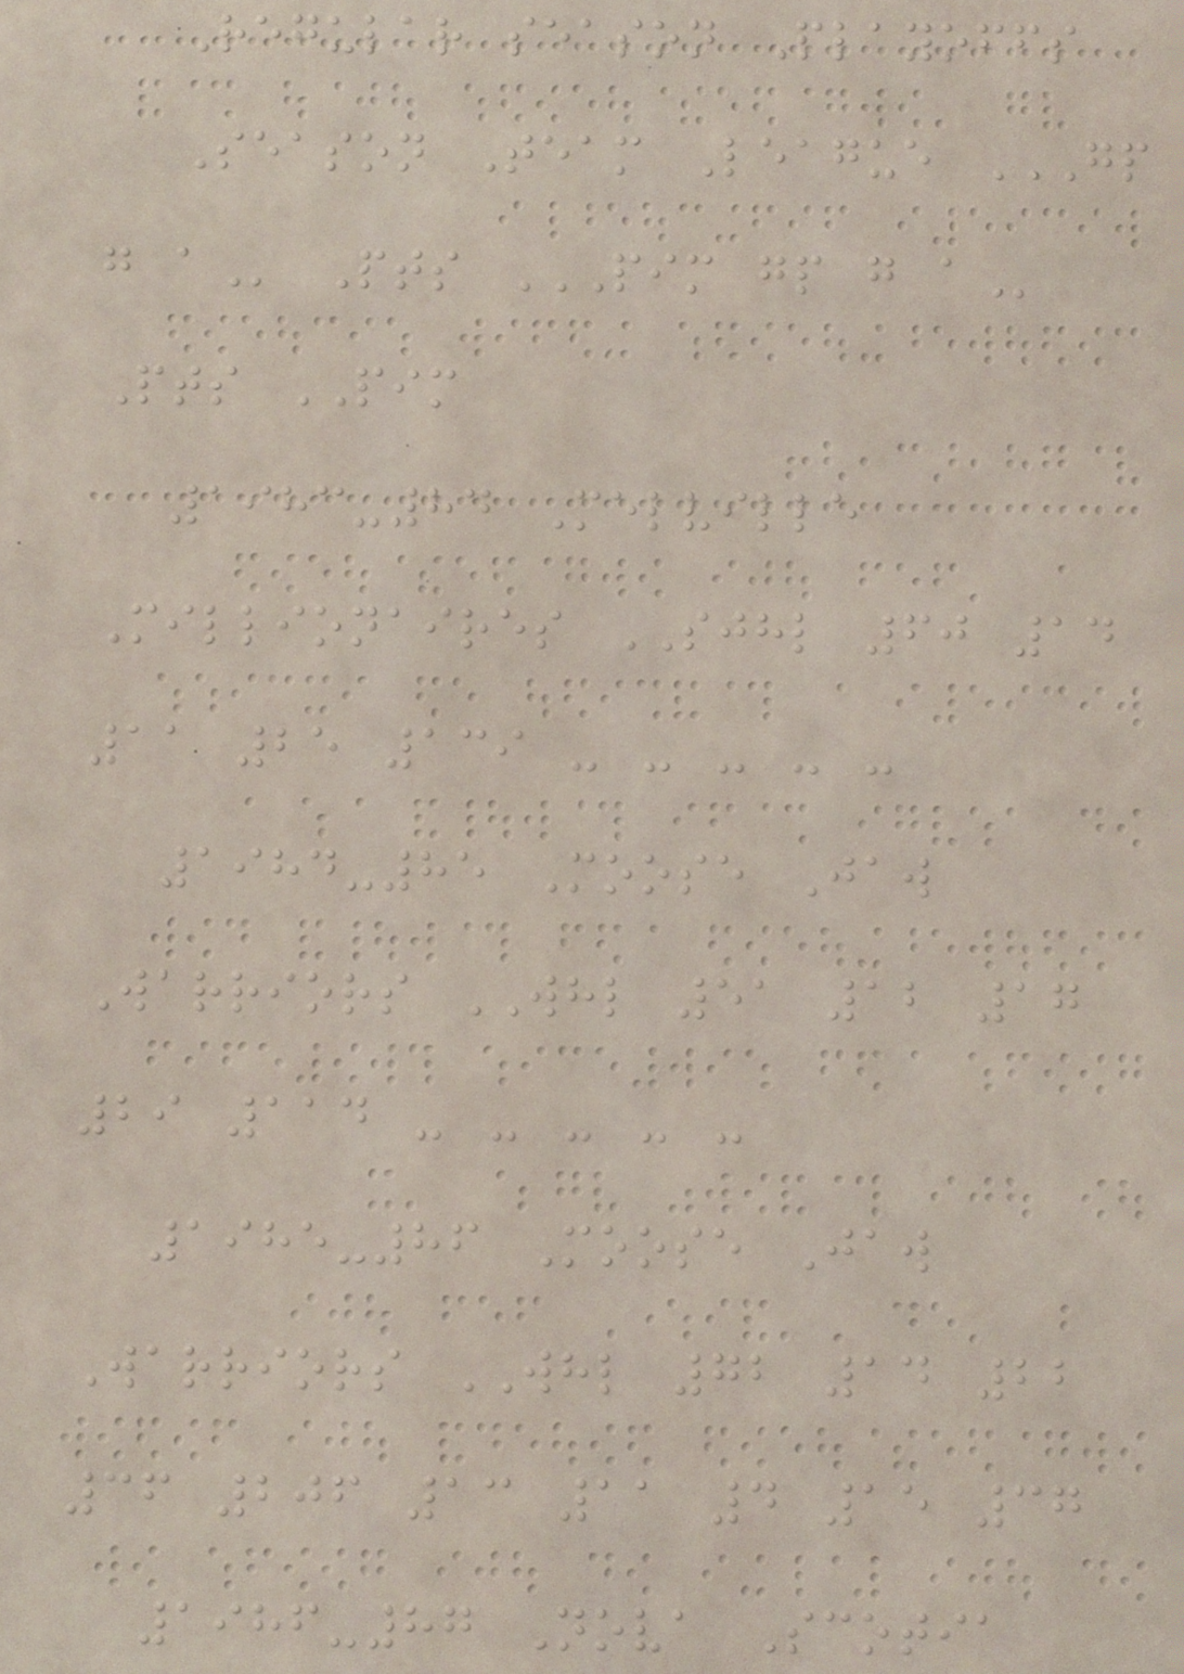Regular season Playoffs
Season Team League GP
G A Pts PIM GP G A
Pts PIM
1983-84 Melville
Millionaires SJHL 60 14
11 25 139 - - - - -
1984-85 Moose Jaw
Warriors WHL 51 12 17
29 114 - - - - -
1985-86 Moose Jaw
Warriors WHL 72 14 22
36 206 13 11 4 15 37
1986-87 Nova Scotia
